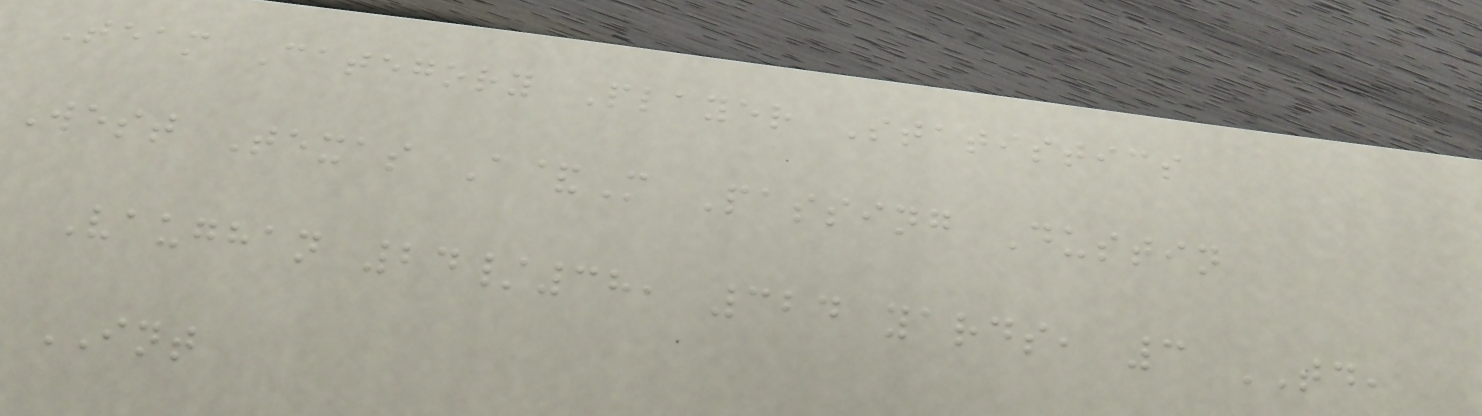Team Category Player Statistics
West Texas A&M Passing Dustin
Vaughan 24/38, 324 yards, 3 TD,
INT
